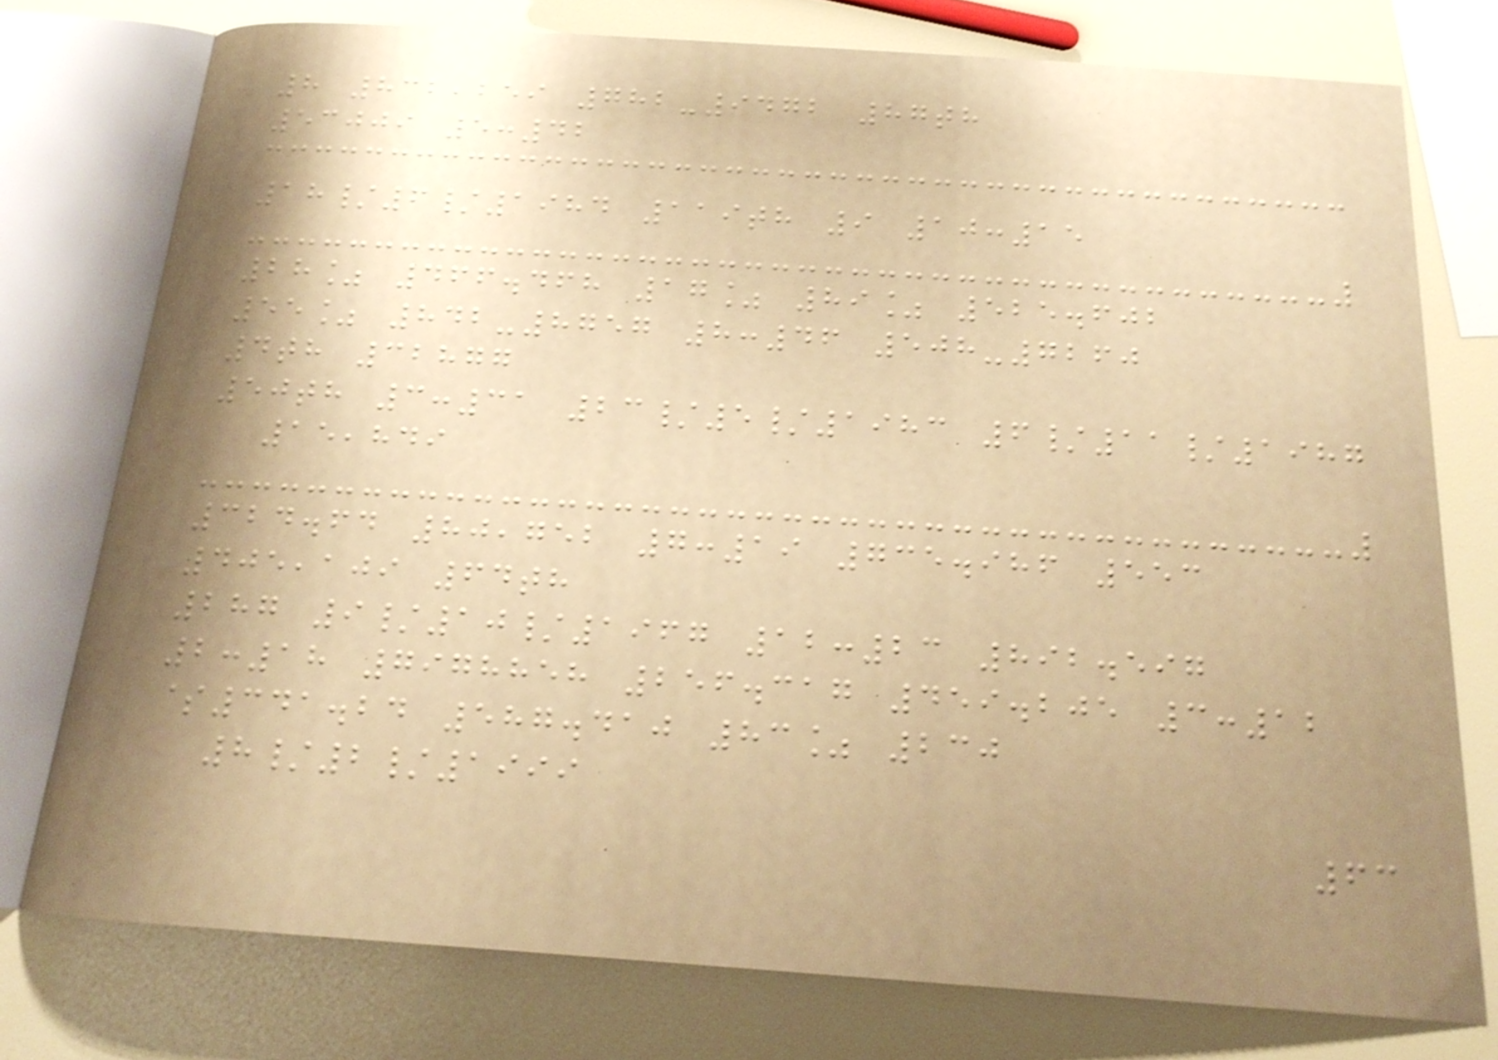8 832,259 782-9472 87th
53009 5:42
18/6/1984 119th 9 10:15
28% 466.468 17% 89% 525.602
55% 842-8757 8:46 508-7260
4th 32877
50th 3:31 23/5/1983 6/11/1987
15,849
324.64 80,752 7:19 735.986 553
405,109 64th
287 9/10/1967 12:23 892.597
2:18 7978858 256.317 459.205 3:12
$341.24 587.410 83% 230
8/2/1999
63
